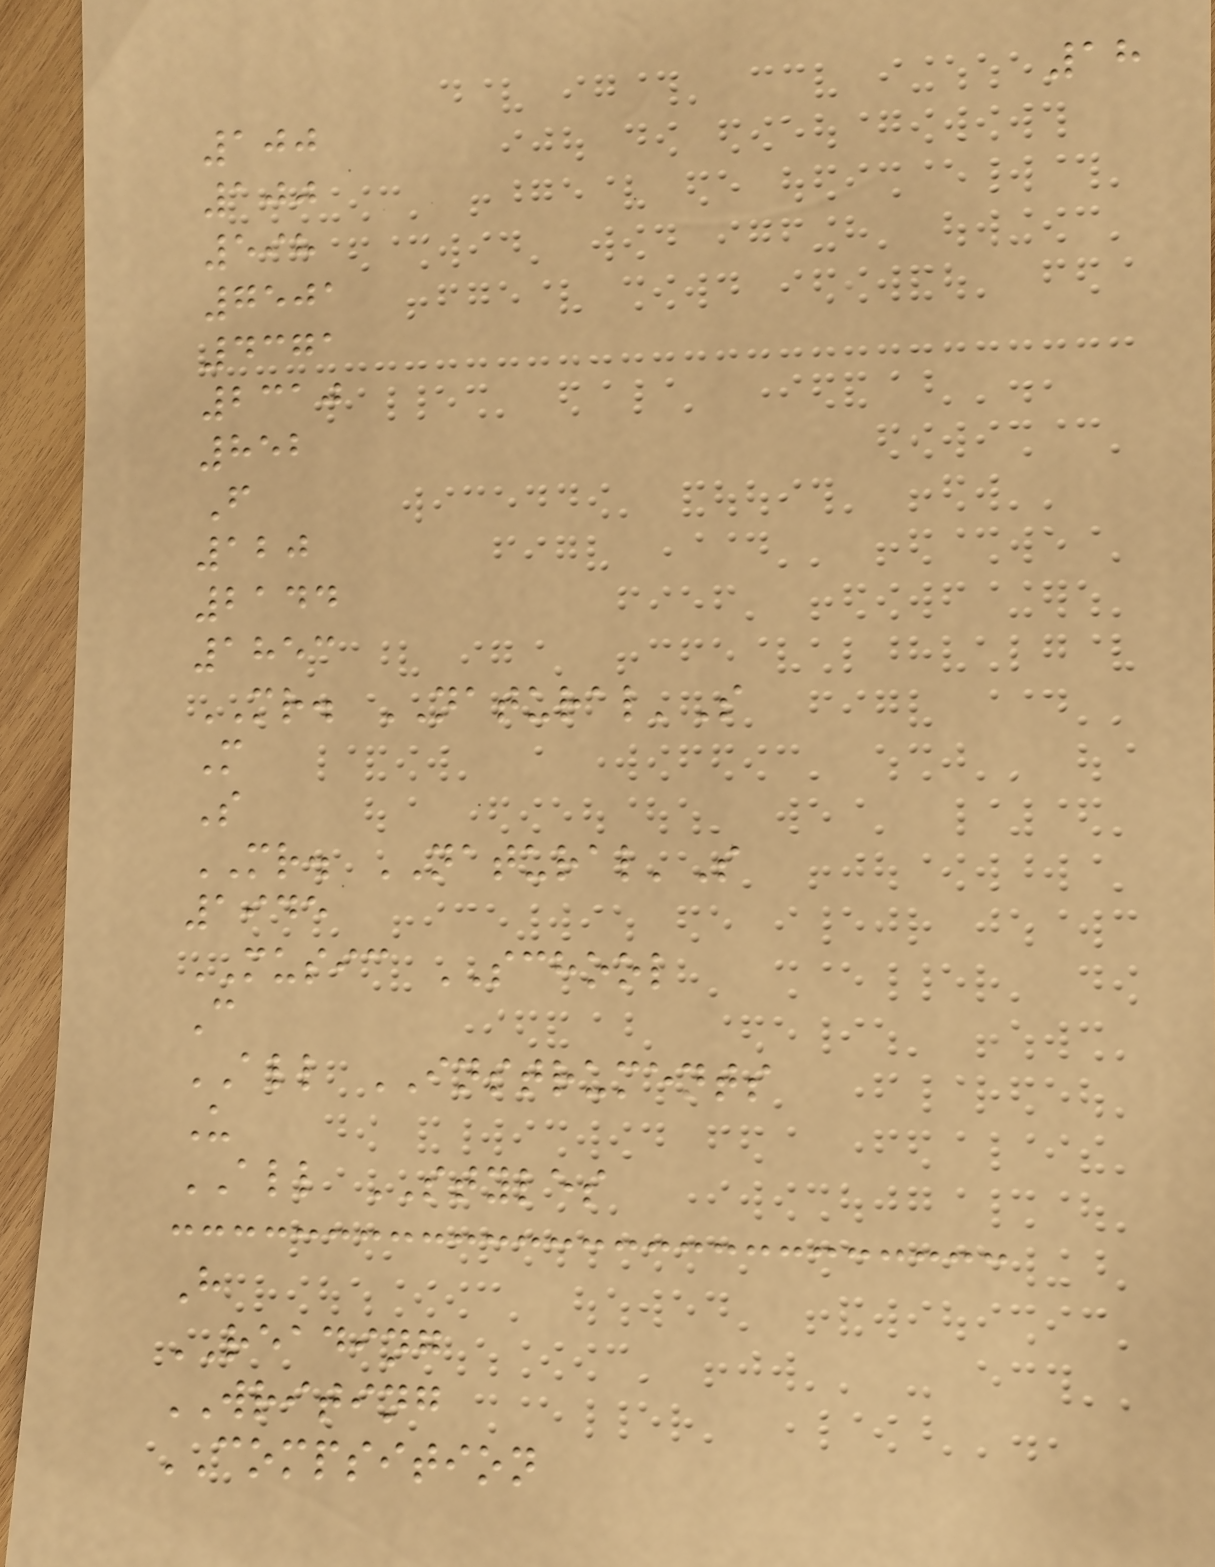18
100
100
598
7501
4371
2310
852
F
120
2144
1853
MR. NATURAL'S
M
S
MR. NATURAL'S
1945
MUSIC SCHOOL
C
ALL INSTRUMENTS
U
ALL STYLES
H
READING
WRITING
COMPSITION
